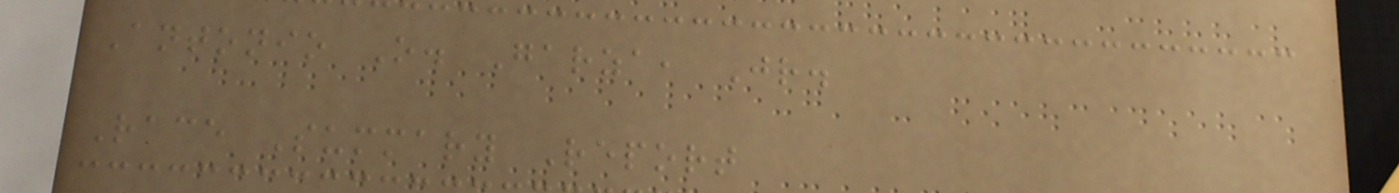Antonio O. Garza, Jr.
Race Summary Report
